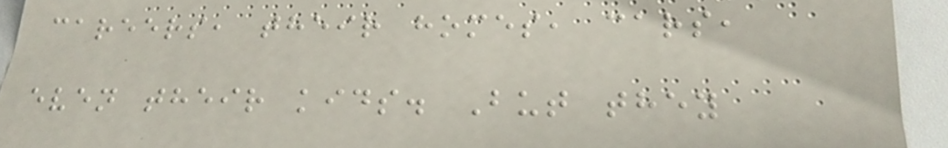careers, their homes, cars,
even their kids. But they
